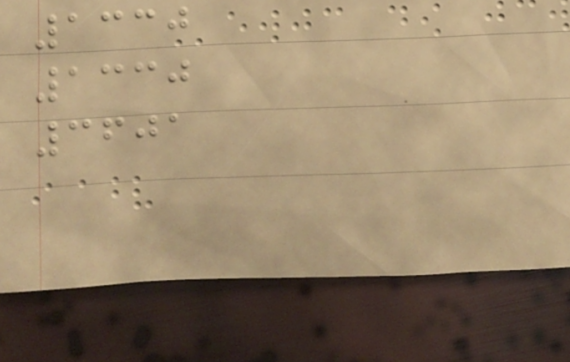1330
1330
3601
